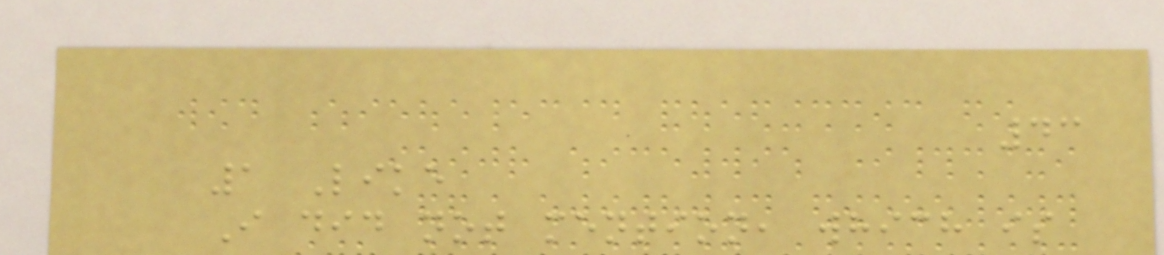43
1 Like
I did not mention, which is
